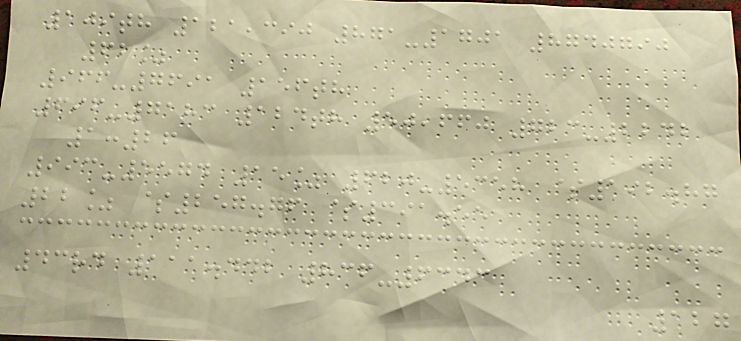109th 121,390 871-1701 8740790
62%
966-7691 156th
696-7183 124th 50,660 723-2242
1:26
993-5574 15% 620-5358 $192.87
22% $257.76 $391.55
43rd 111.442 836-6343
127
